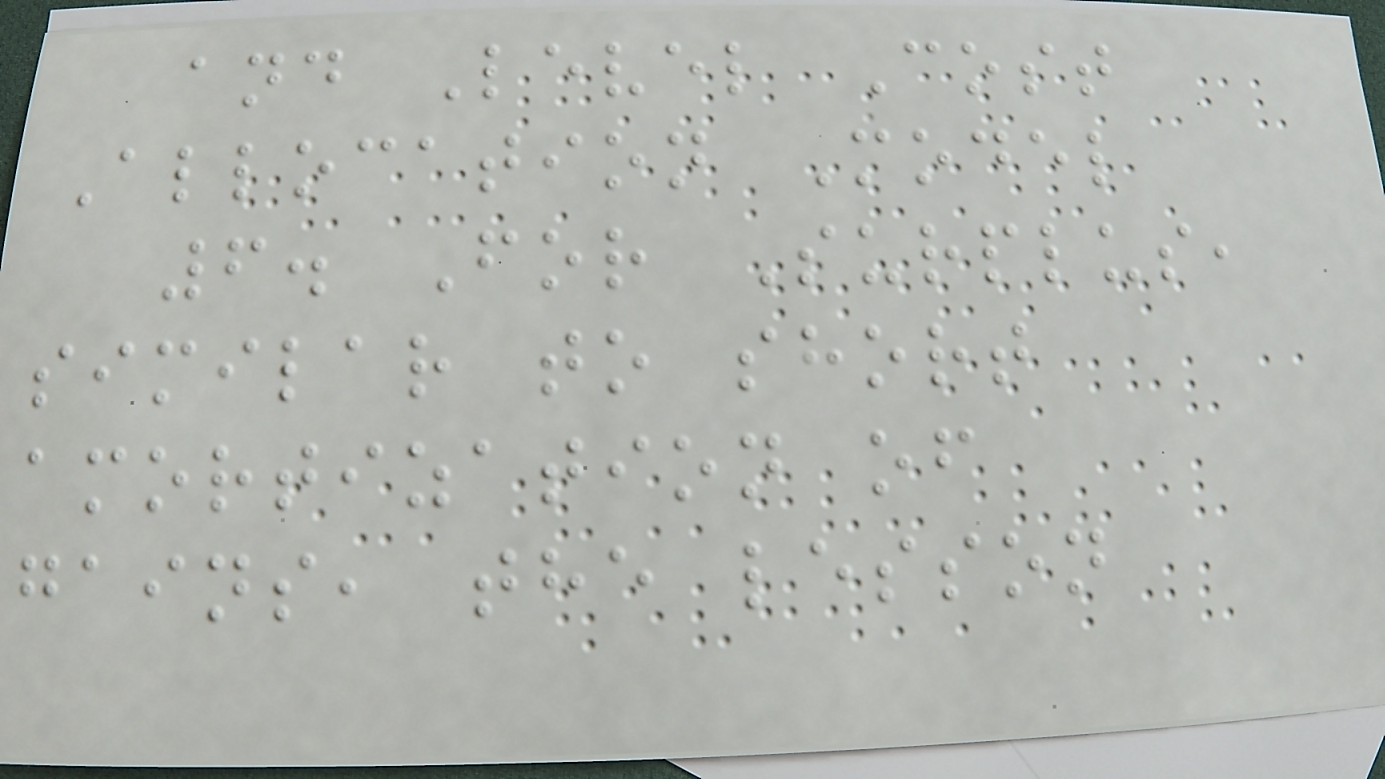and Level Cost
Allocation Model
6. For Surplus,
similar to short
amortization of
gains, the lesson
